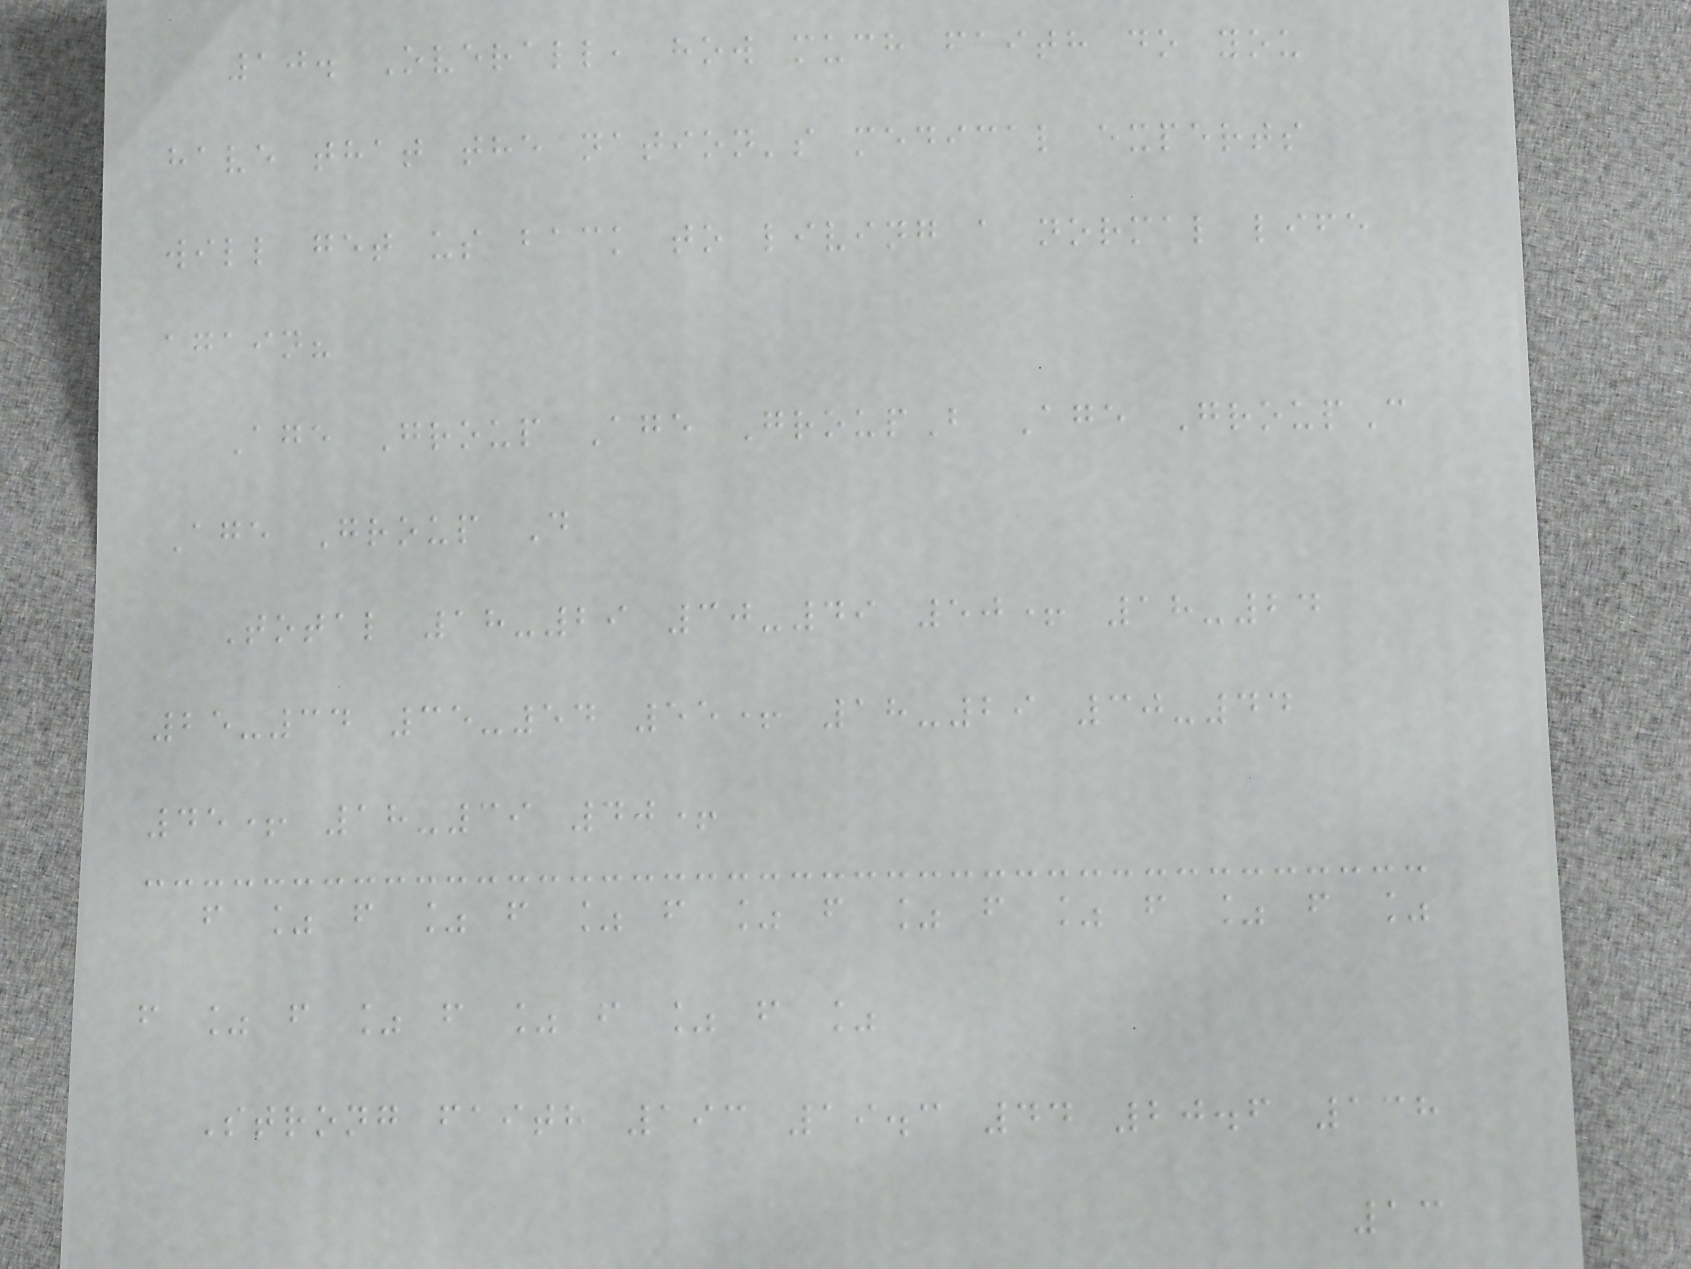10. Overall, how much faith do you
have that the nation's medical experts
will get us back to living a normal life
again?
Age Group Age GroupB Age GroupC
Age Group D
Total 18-29 30-49 50+ 18-24
25-34 35-54 55+ 18-29 30-44
45+ 18-39 40+
f % f % f % f % f % f % f % f %
f % f % f % f % f %
Strong faith 193 19.3 44 20.6 138
13
